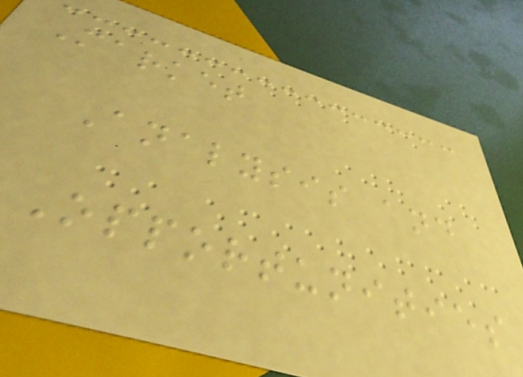Market
Analysis and
Opportunities
